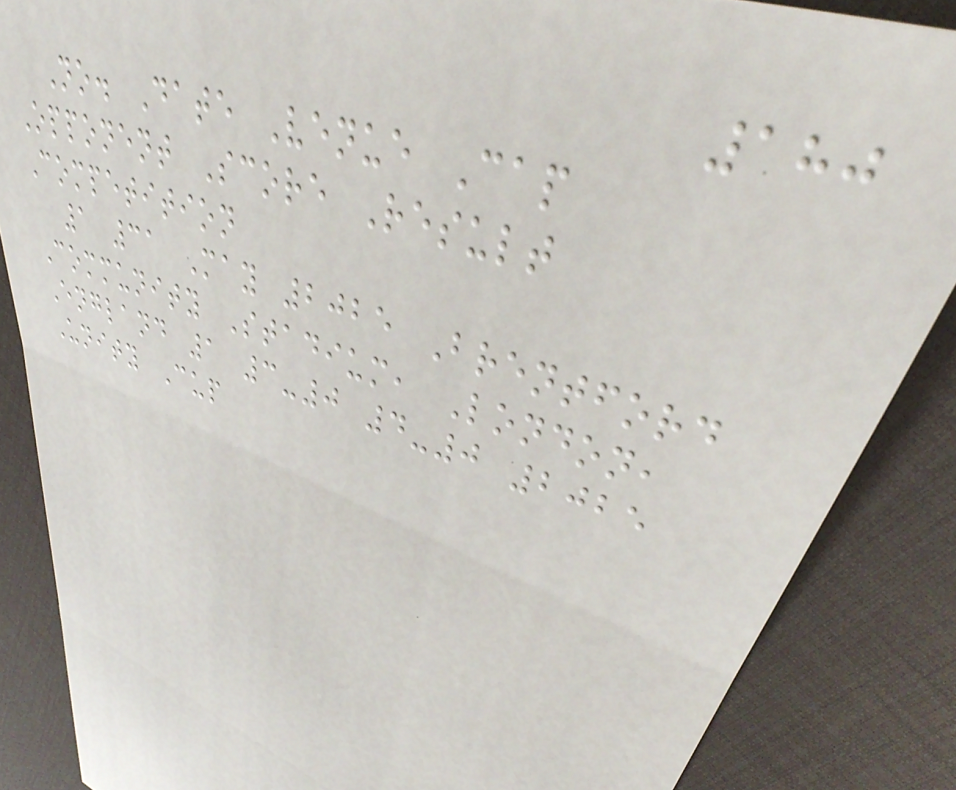180
No. Date Venue Cap
Opponent Score Result
Competition
1 31 May 2025 Brentford
Community Stadium, London,
England 1 3-0 4-0 2025
Unity Cup
